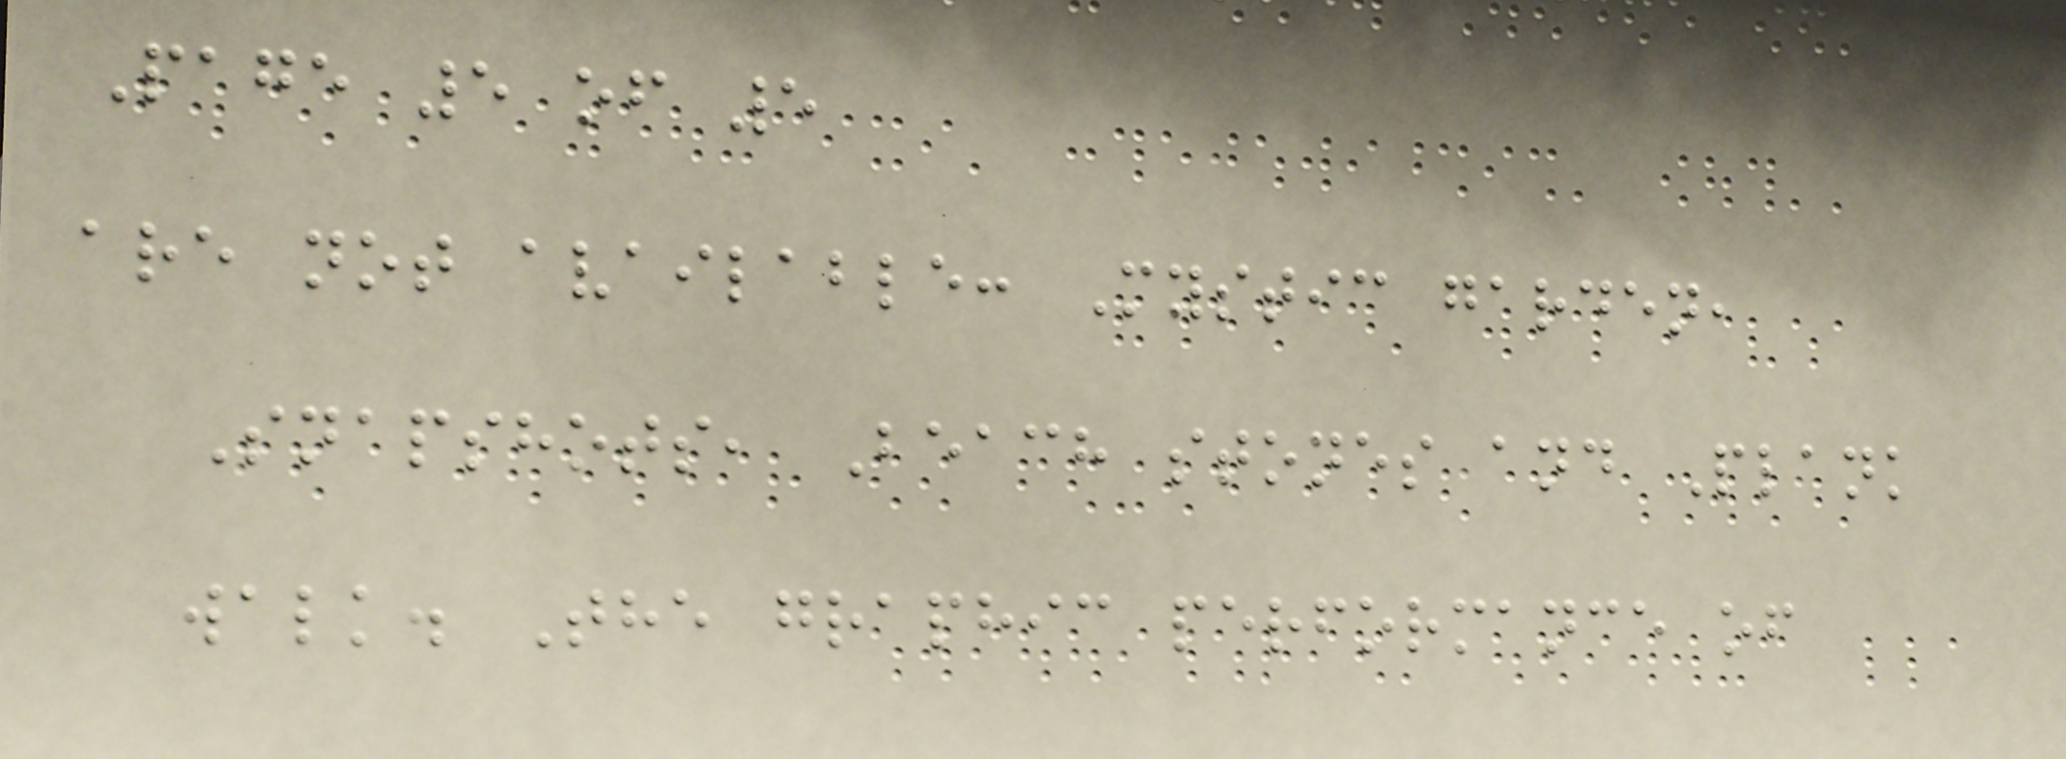Page 5 of 5
are not available: Mystic garden,
Snapshots, Beach stones and Plank
walk. The graphic performance of
